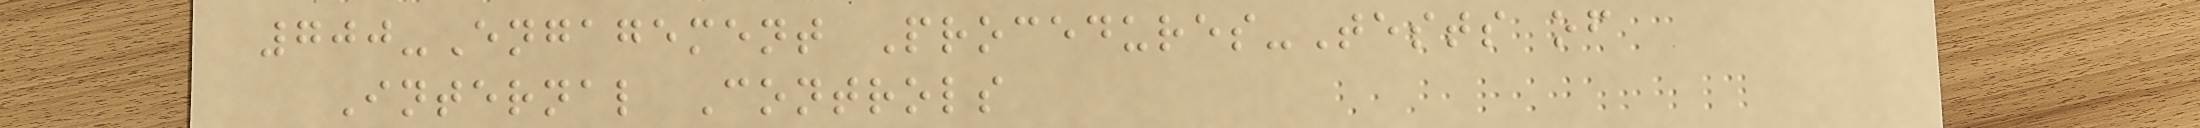700-Engagement Procedures-Tests of
Internal Controls
